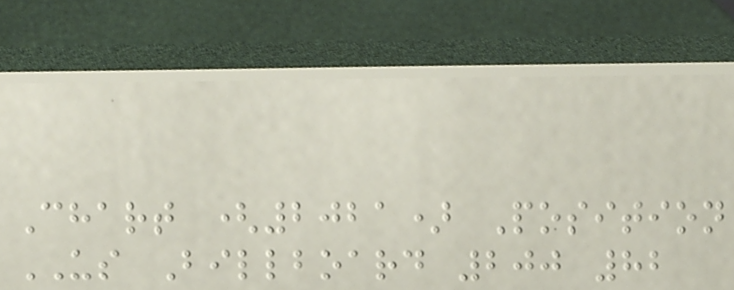Chart (2021) Position
US Billboard 200 82
